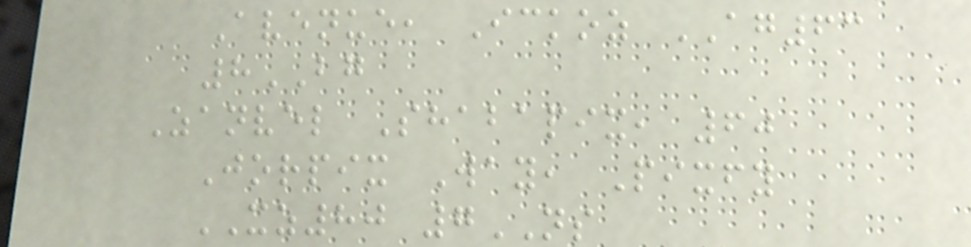Avenue, Ickoz AG63
8BG
Zanvel Shabapix, 60
Jorpix Way, Pixfy
XZ80 7NS
